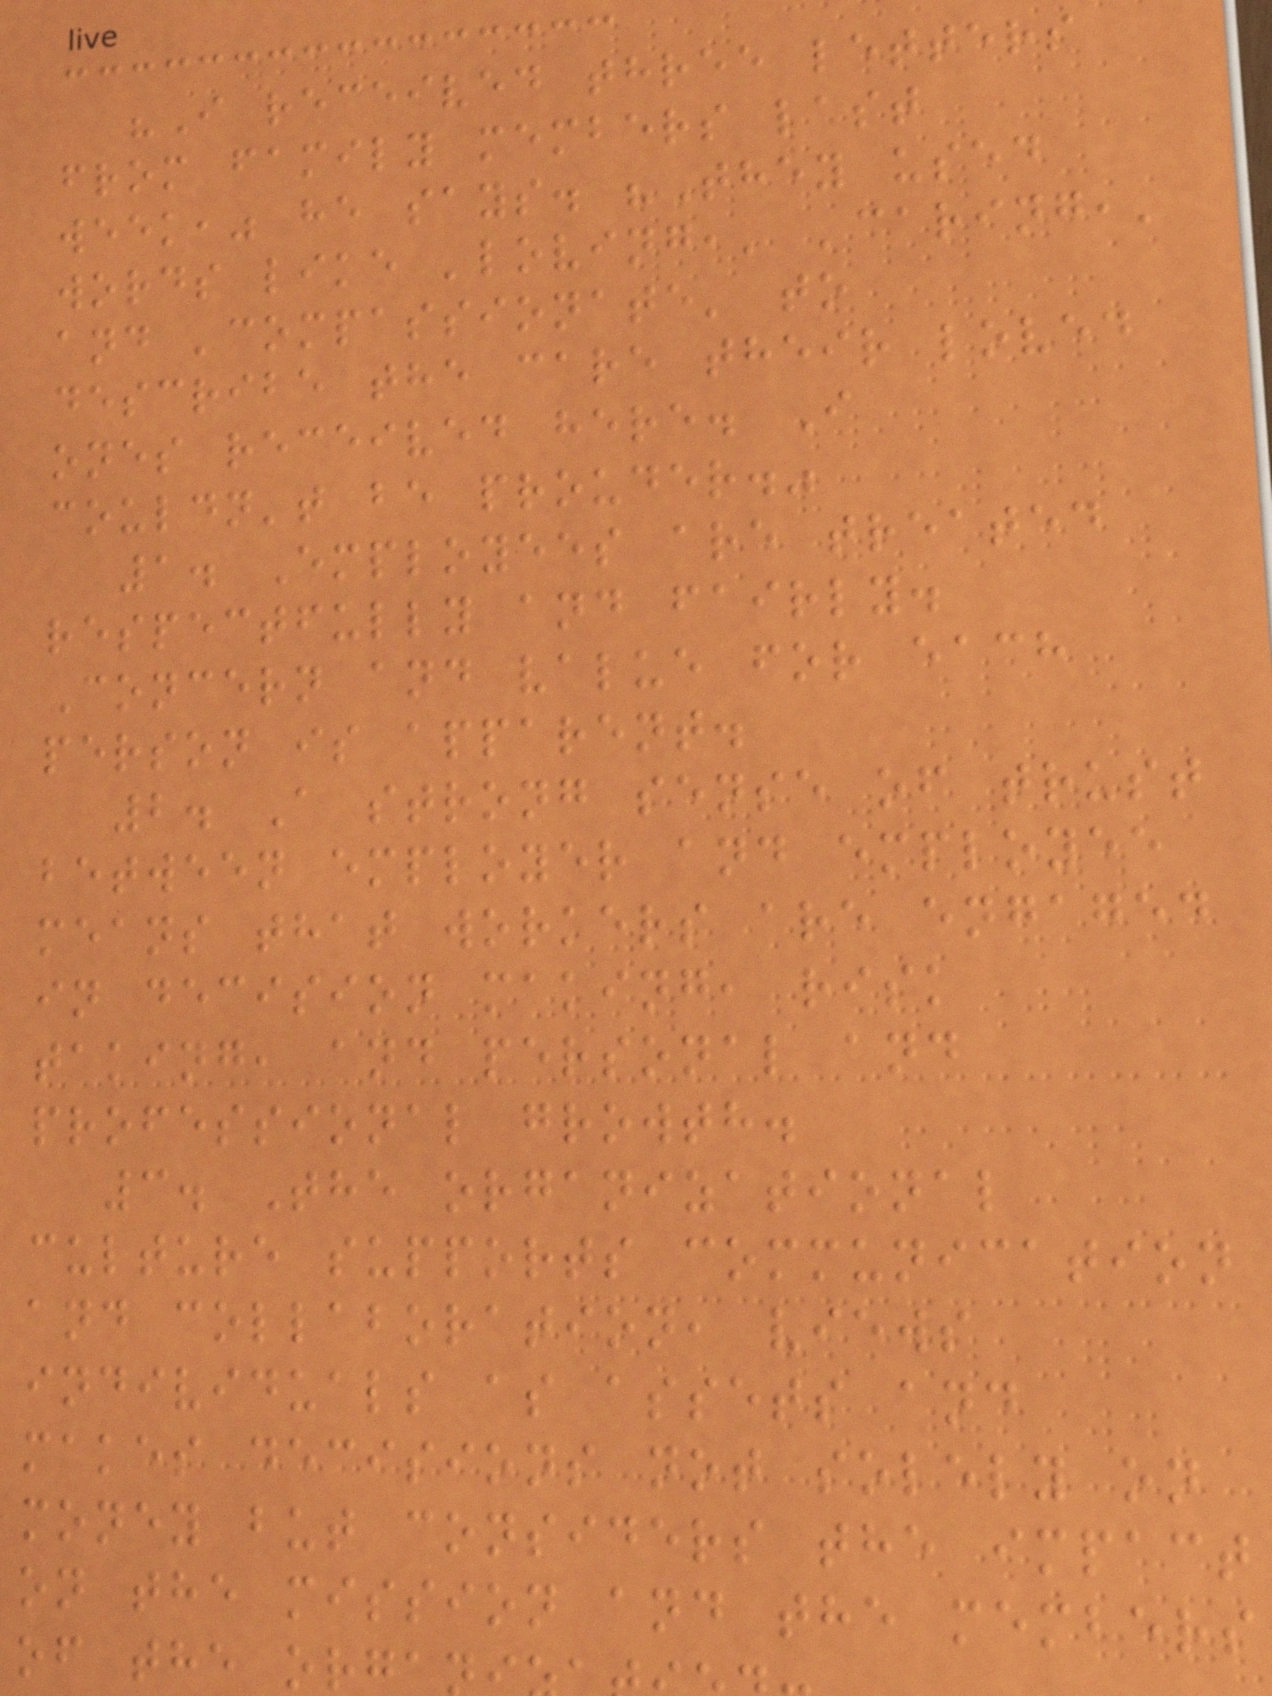"I received three letters
from family members last
week," he says. "They used
words like 'loving,' 'caring,'
and 'compassionate' to
describe the care their loved
ones received here. I
couldn't be prouder."
1. Employees are treated
respectfully and fairly.
Concern and value for each
person is apparent.
2. A strong sense of trust
between employer and employee
means that workers are engaged
in decision making, risk
taking, and personal and
professional growth.
3. The organizational
culture supports communication
and collaboration, views
individuals as assets and
makes decisions not solely on
money but considers the impact
on the mission and the members
of the orga
